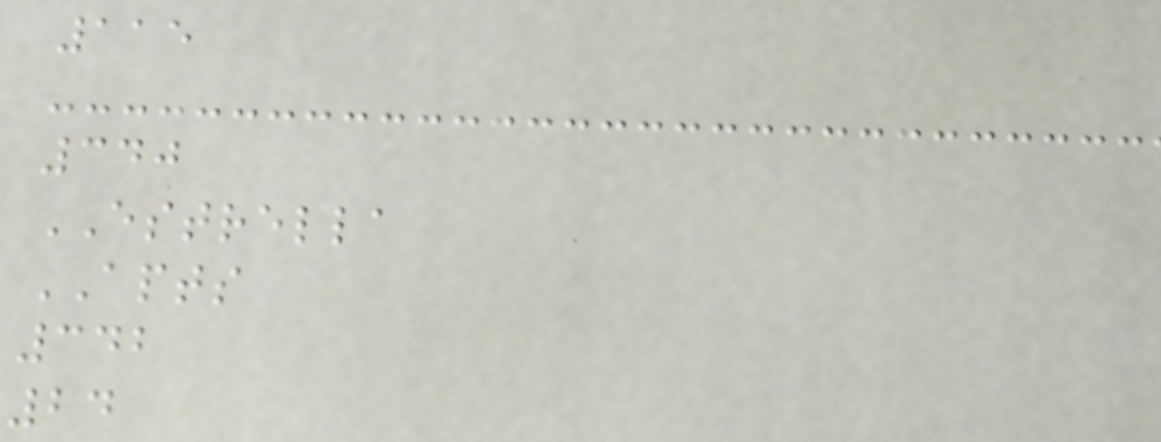115
340
ESTRELLA
APTS
342
24
